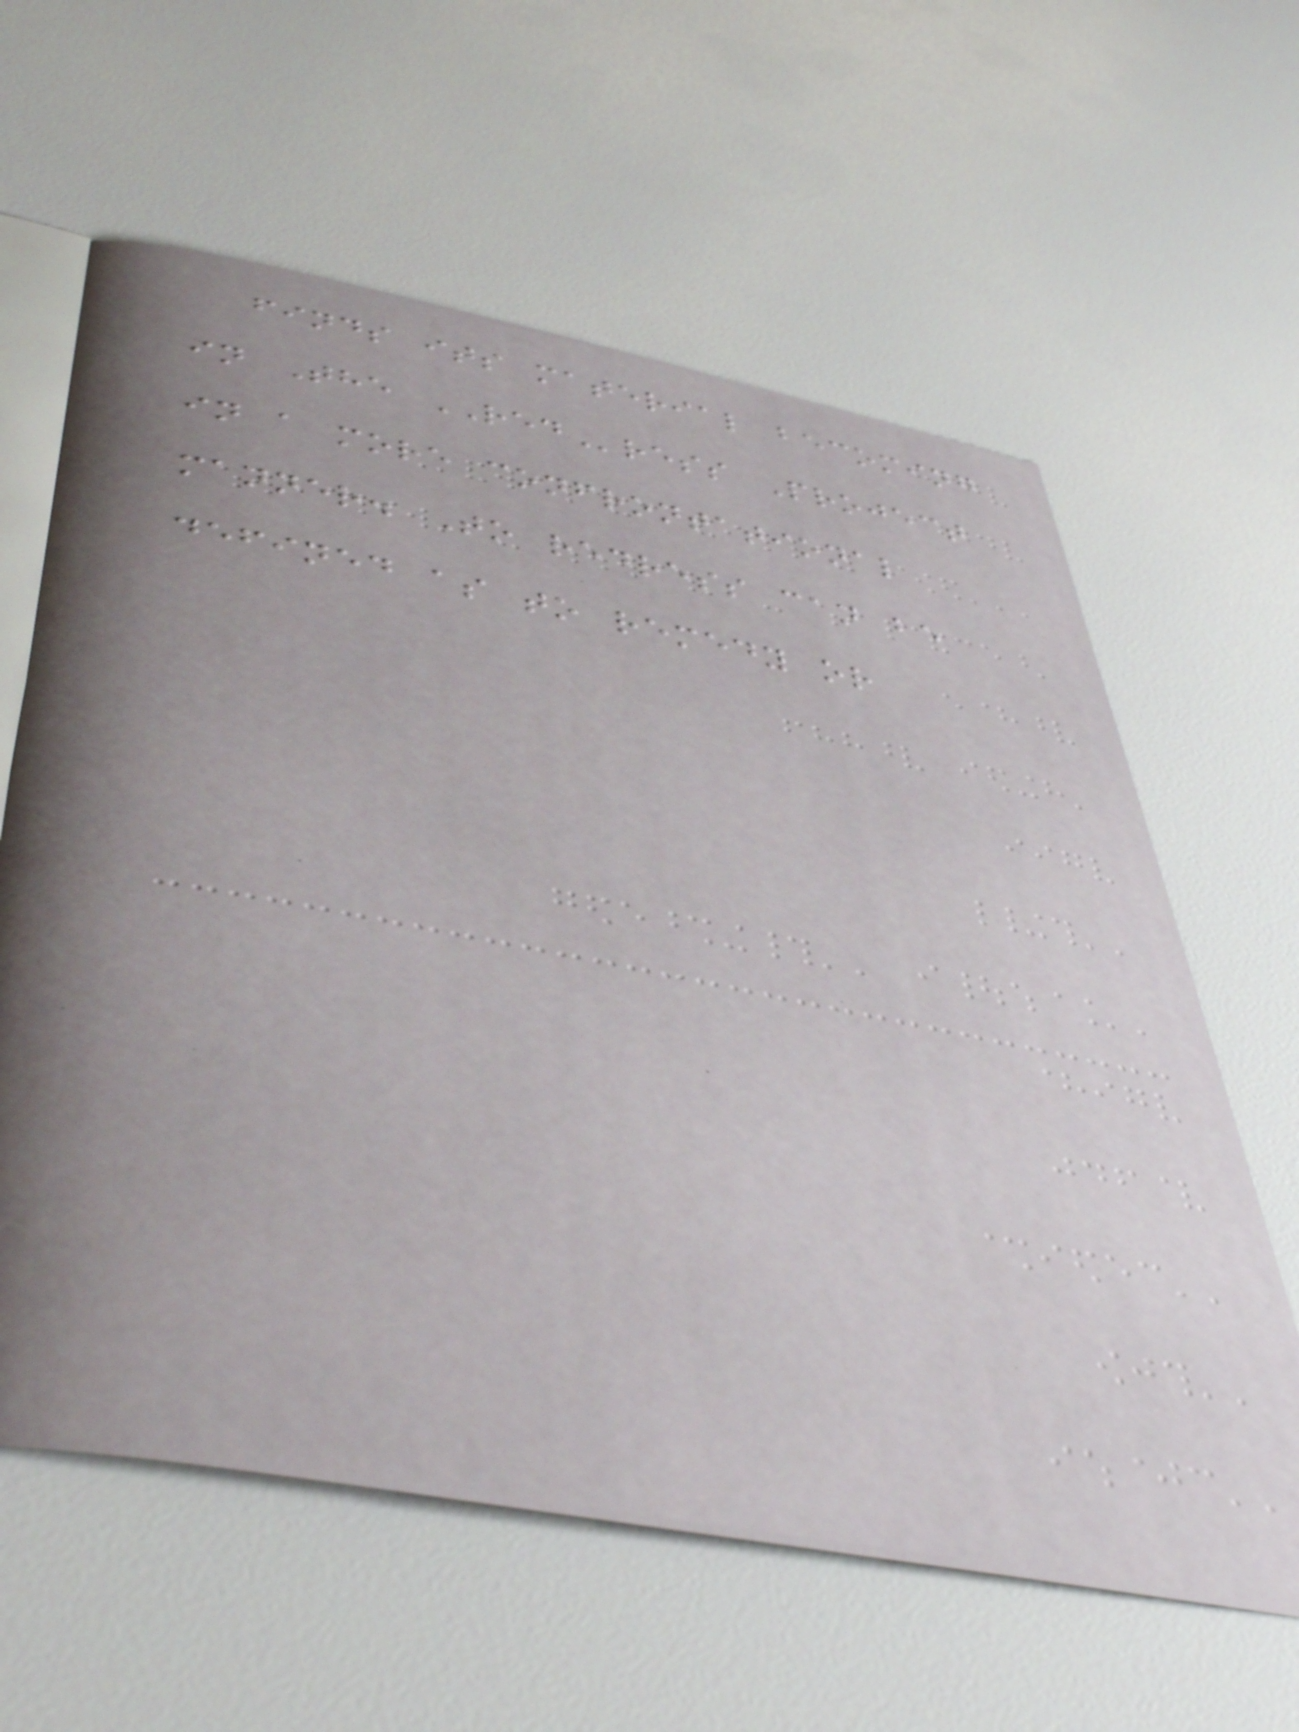finds its material becoming
in The REDress Project
in a more confrontational
manner. To redress can be
defined as to remedy or
